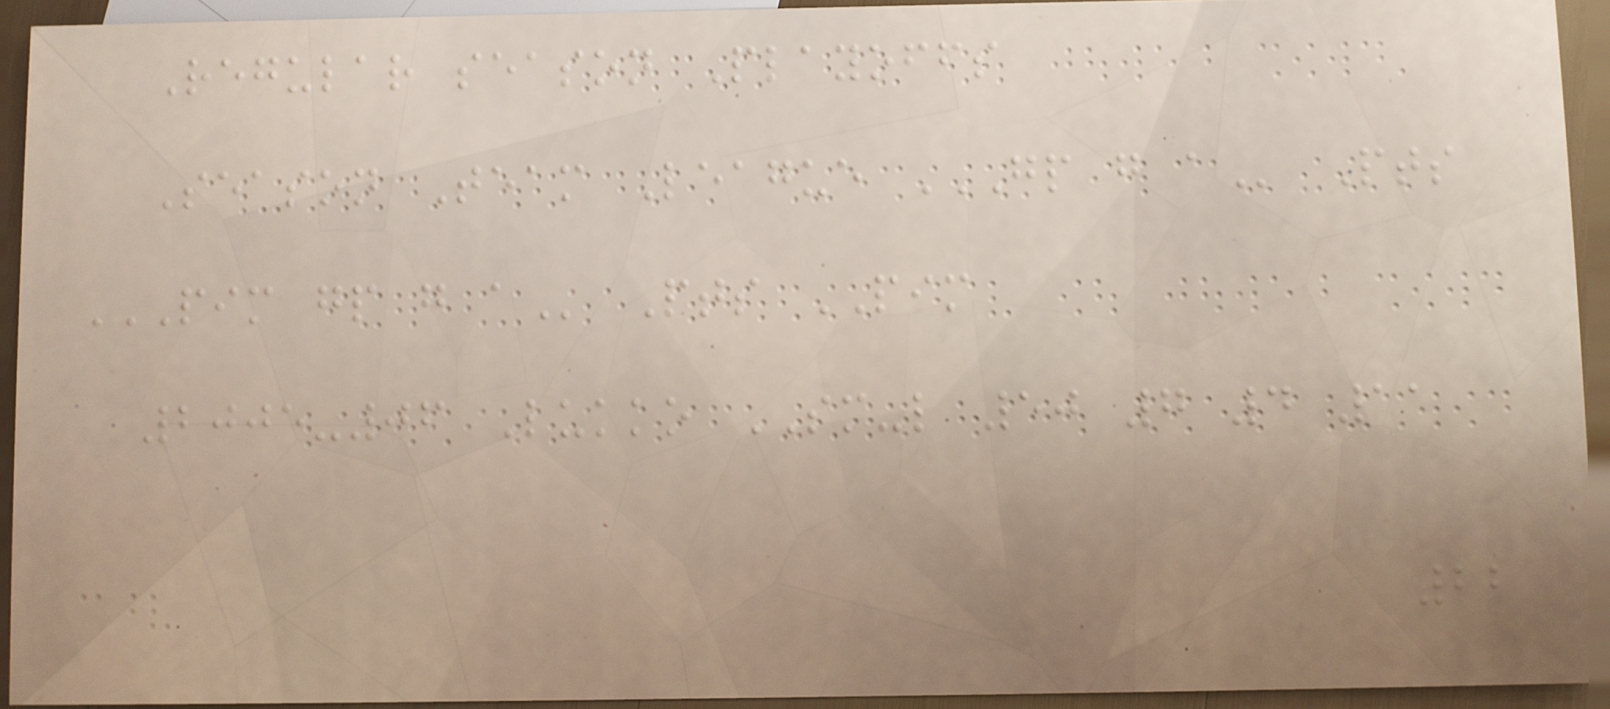Regular season Playoffs
Season Team League GP G A Pts
PIM GP G A Pts PIM
2005-06 Lukko SM-l 50 7 4 11
22
